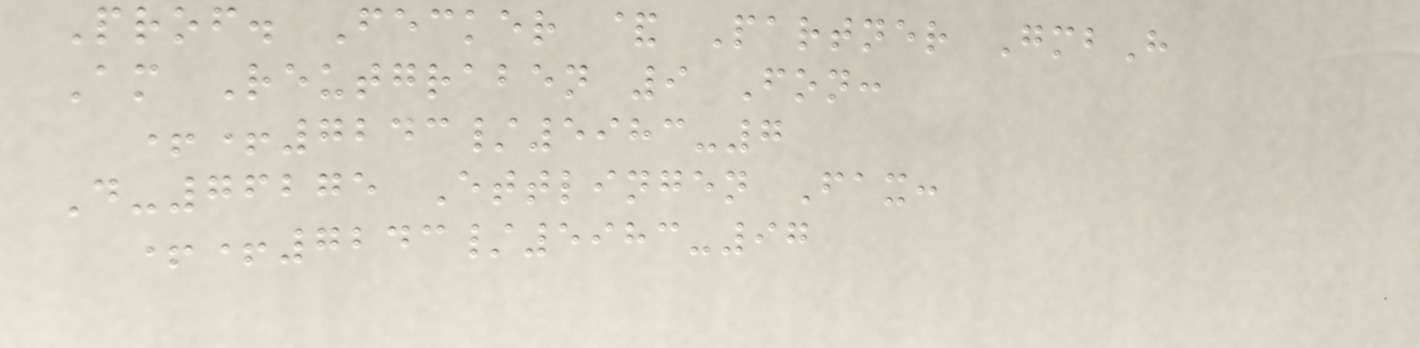Prof. Fecker & Partner GmbH
Am Reutgraben 9 Fon:
++7243/5983-7
D-76275 Ettlingen Fax:
++7243/5983-97
